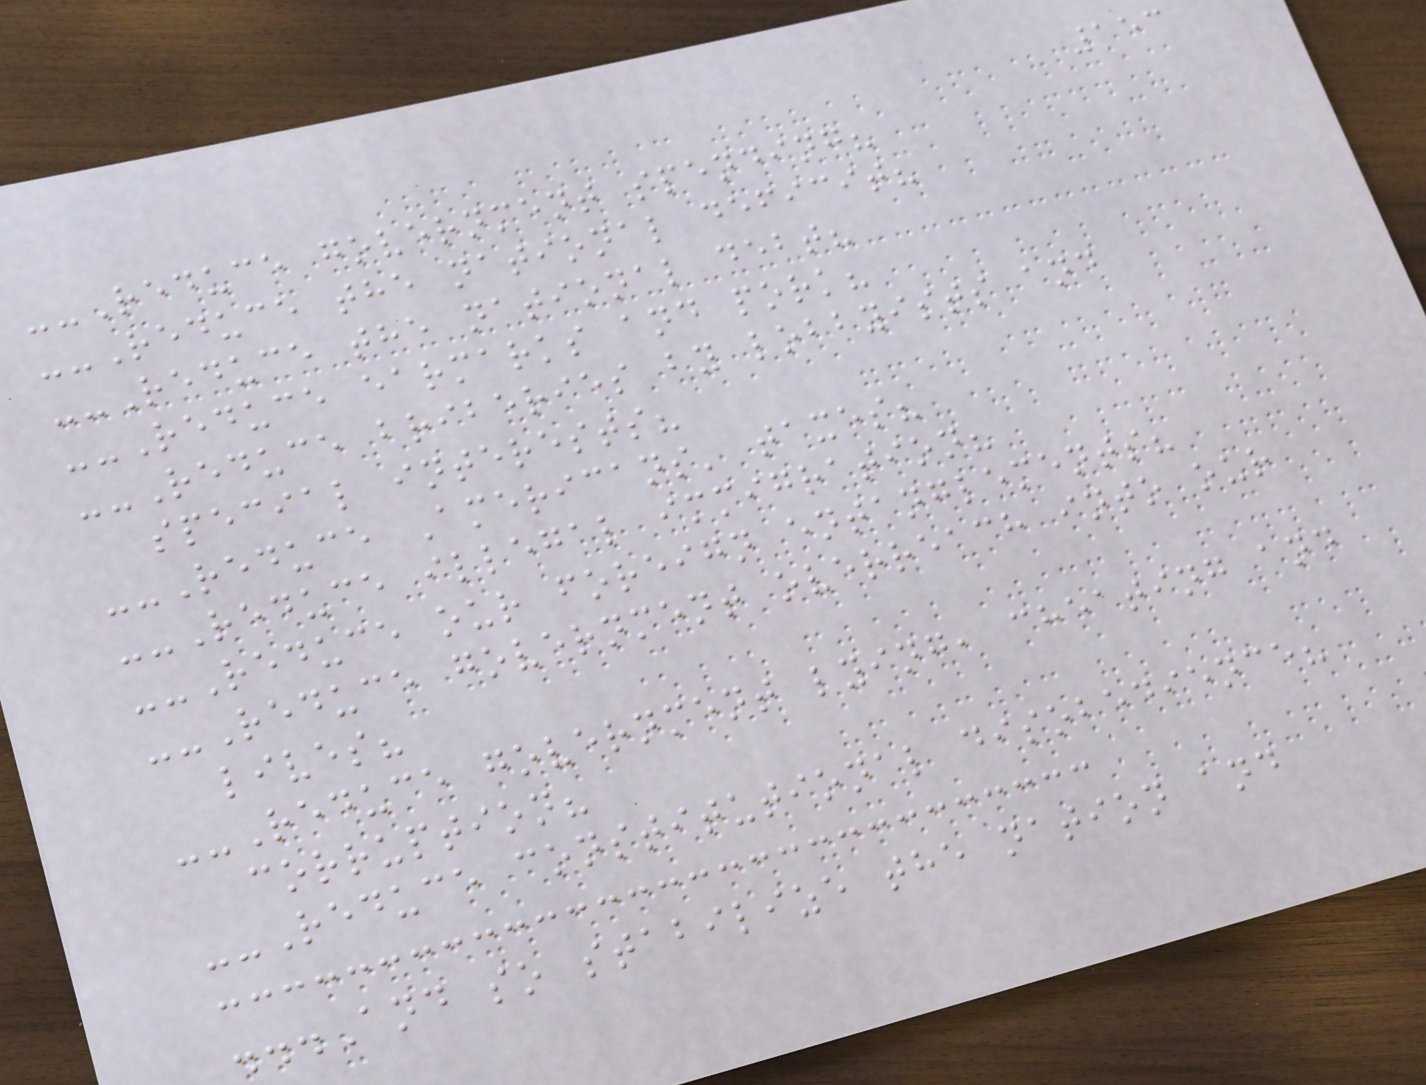153
--Reduce government spending?
--Reduce the national deficit?
--Reduce the national debt?
--Reduce earmarks and pork?
--Reduce briberies by lobbyists and
special interests?
--Reduce Americans' taxes?
--Reduce illegal immigration?
--Reduce our foreign entanglements?
--Reduce government overreach into our
lives?
--Reduce government lying, cheating and
corruption?
--Reduce constitutional disobedience?
...And so stabilize the nation and
